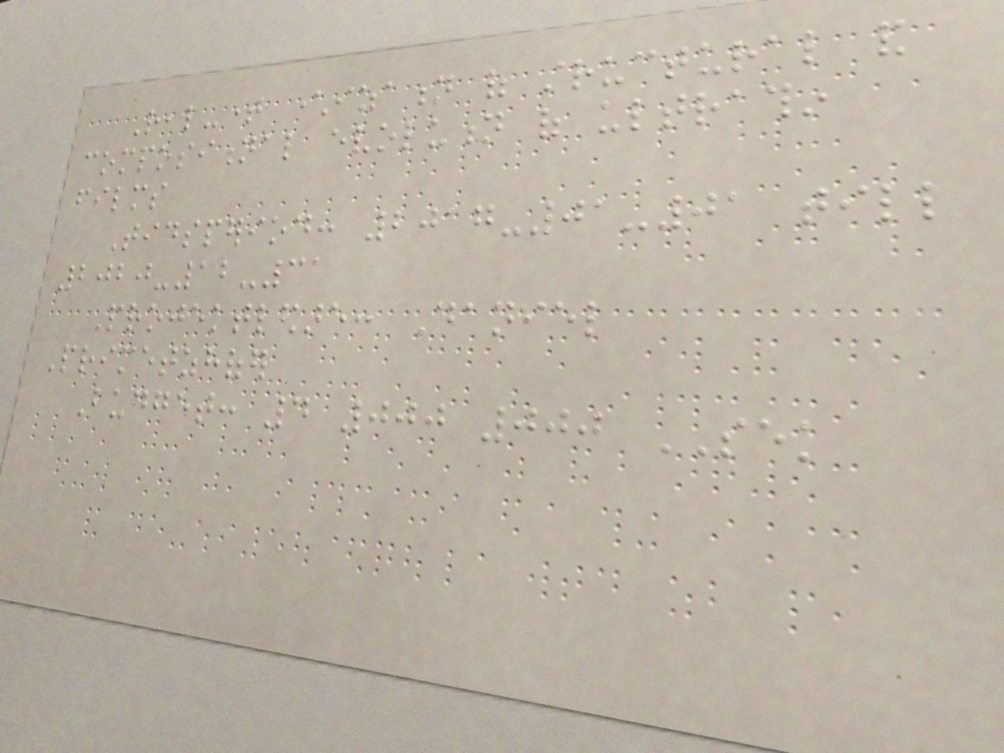Real-time characterization of structural and
compositional evolution of ultrathin
films
Tidsperiod: 2017-01-01 till
2020-12-31
Projektledare: Daniel
Primetzhofer
Budget: 4 000 000 SEK
